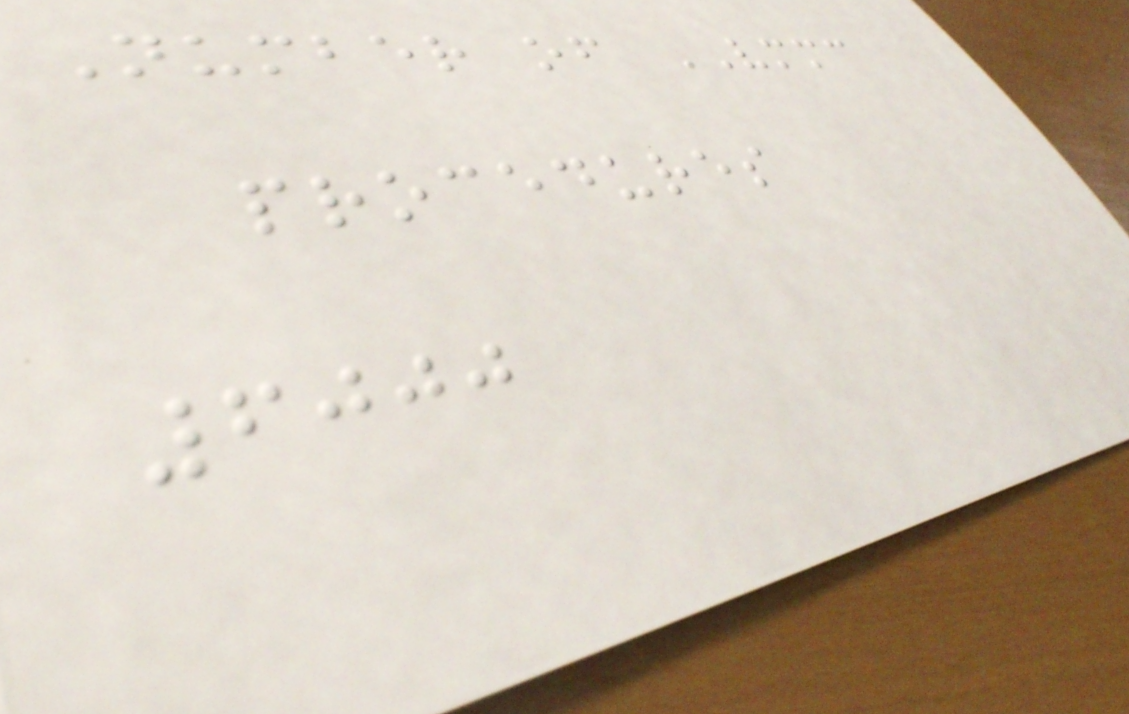Number of VMMC
procedures
6000
